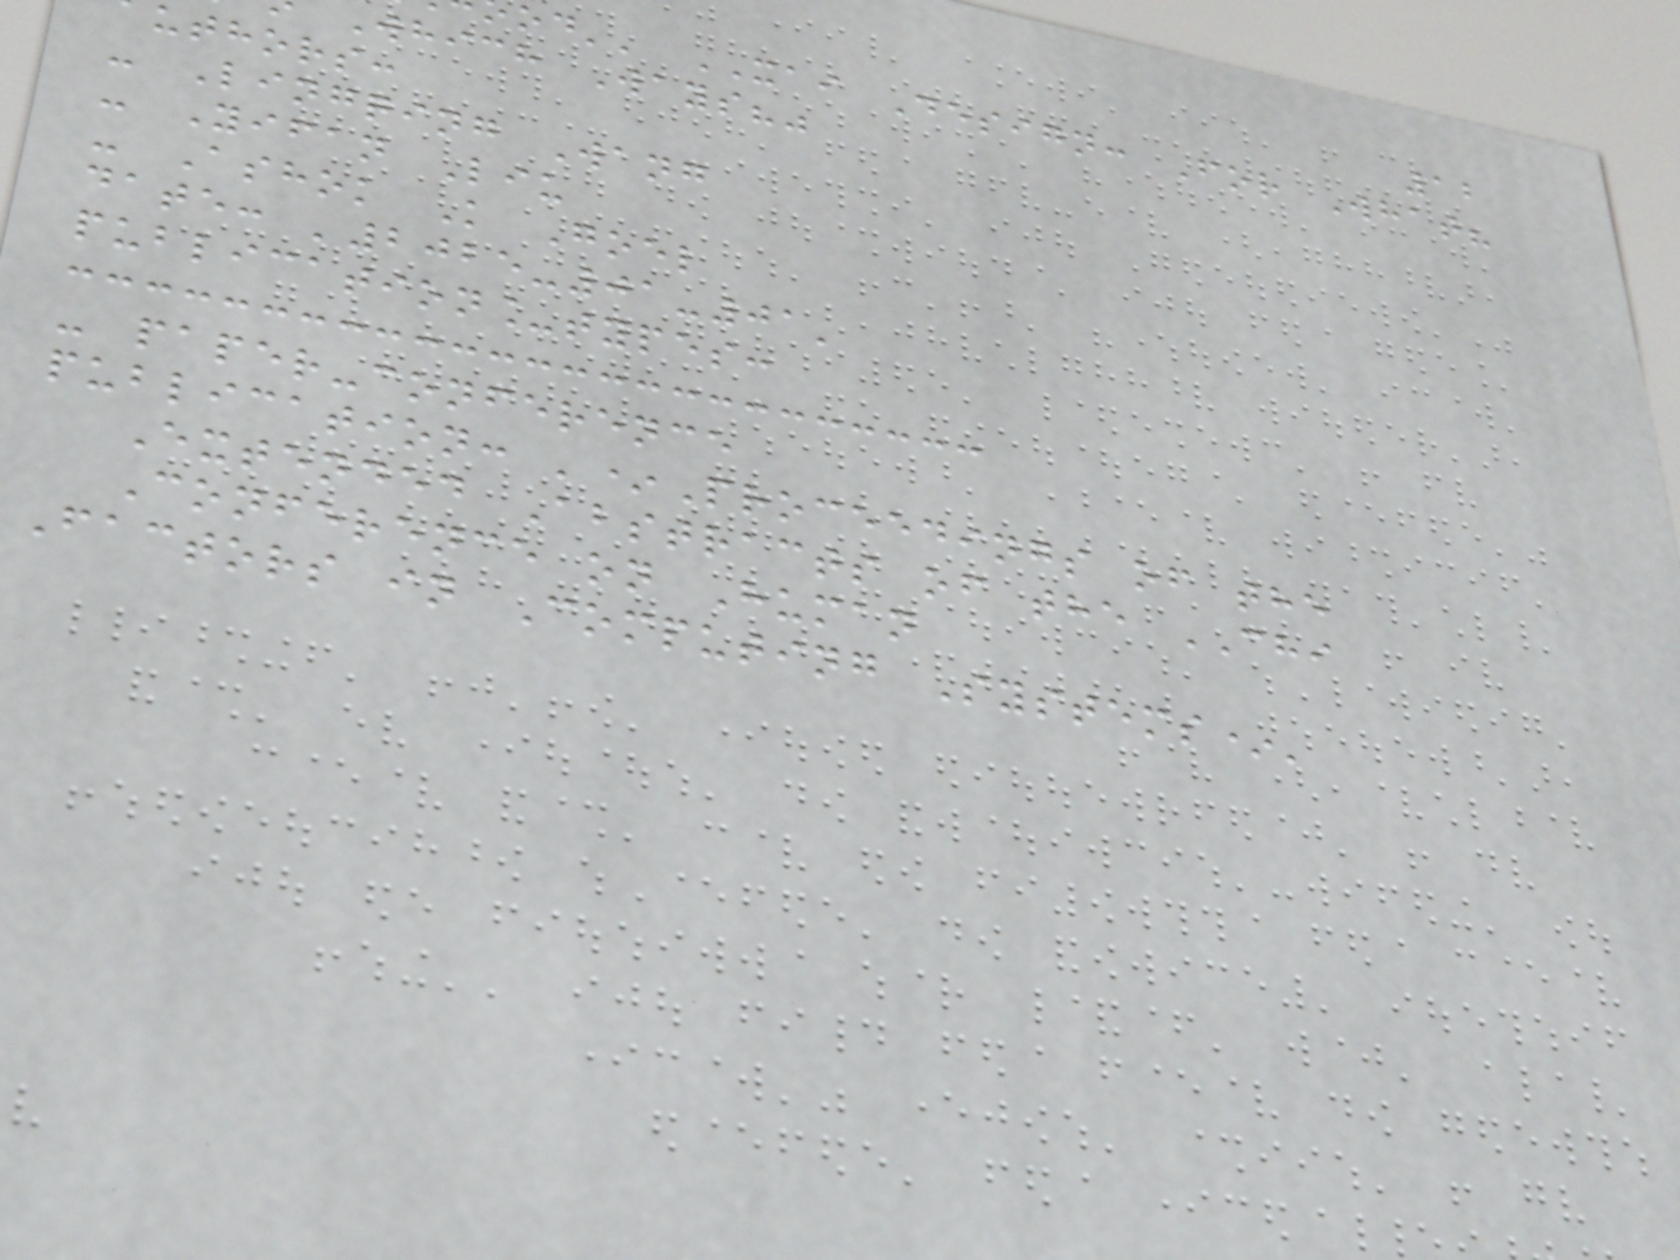12
od'' XAI Design: For What?
Which Ways?"
uthors:
- Lingqing Wang
- Yifan Liu
- Ashok K Goel
date: '2025-01-01'
publication_types:
- paper-conference
publication: '*Proceedings of the
Extended Abstracts of the CHI
Conference on Human
Factors in Computing Systems*'
